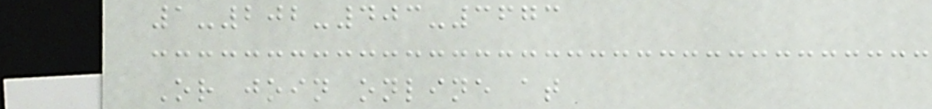1-202-403-3673
Or join online at
